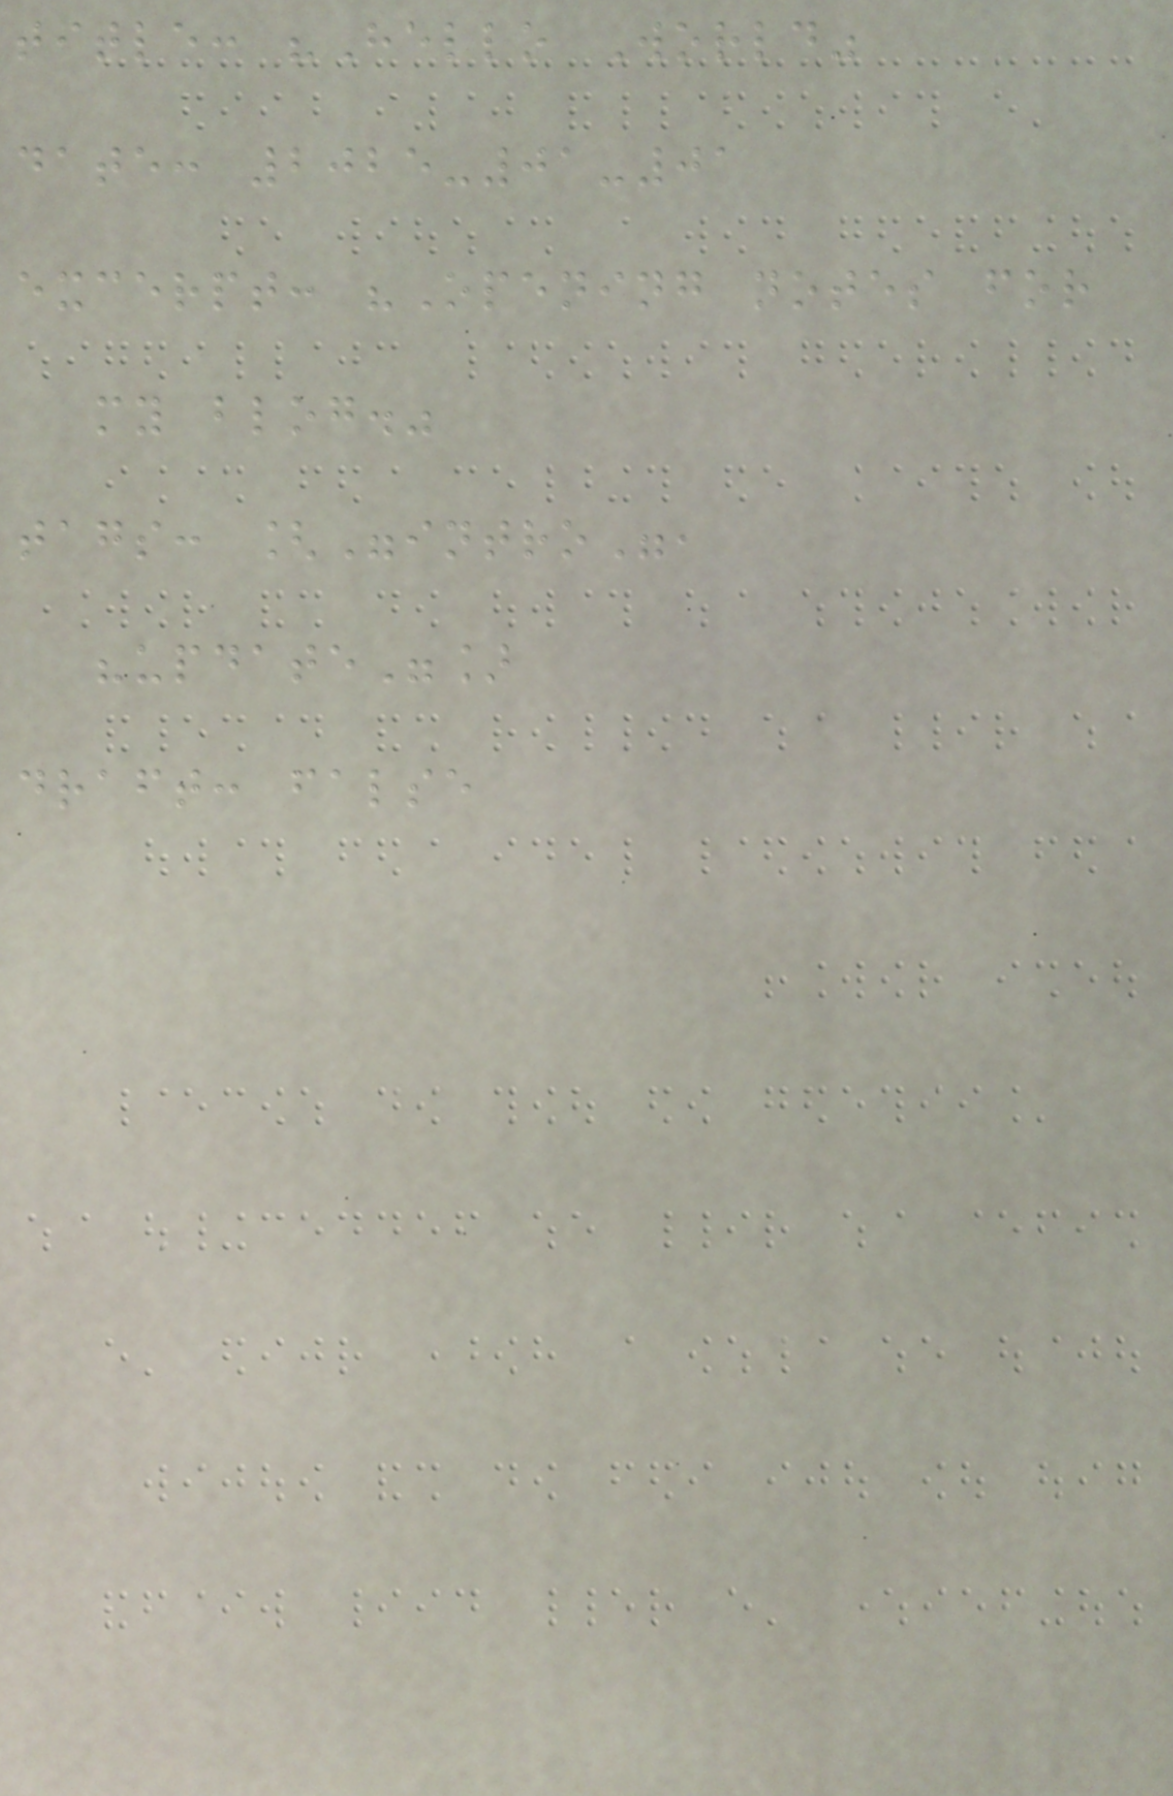title: "Hello World"
date: 2025-01-01
excerpt: "Opening notes for
my blog."
tags: ["intro",
"update"]
draft: false
